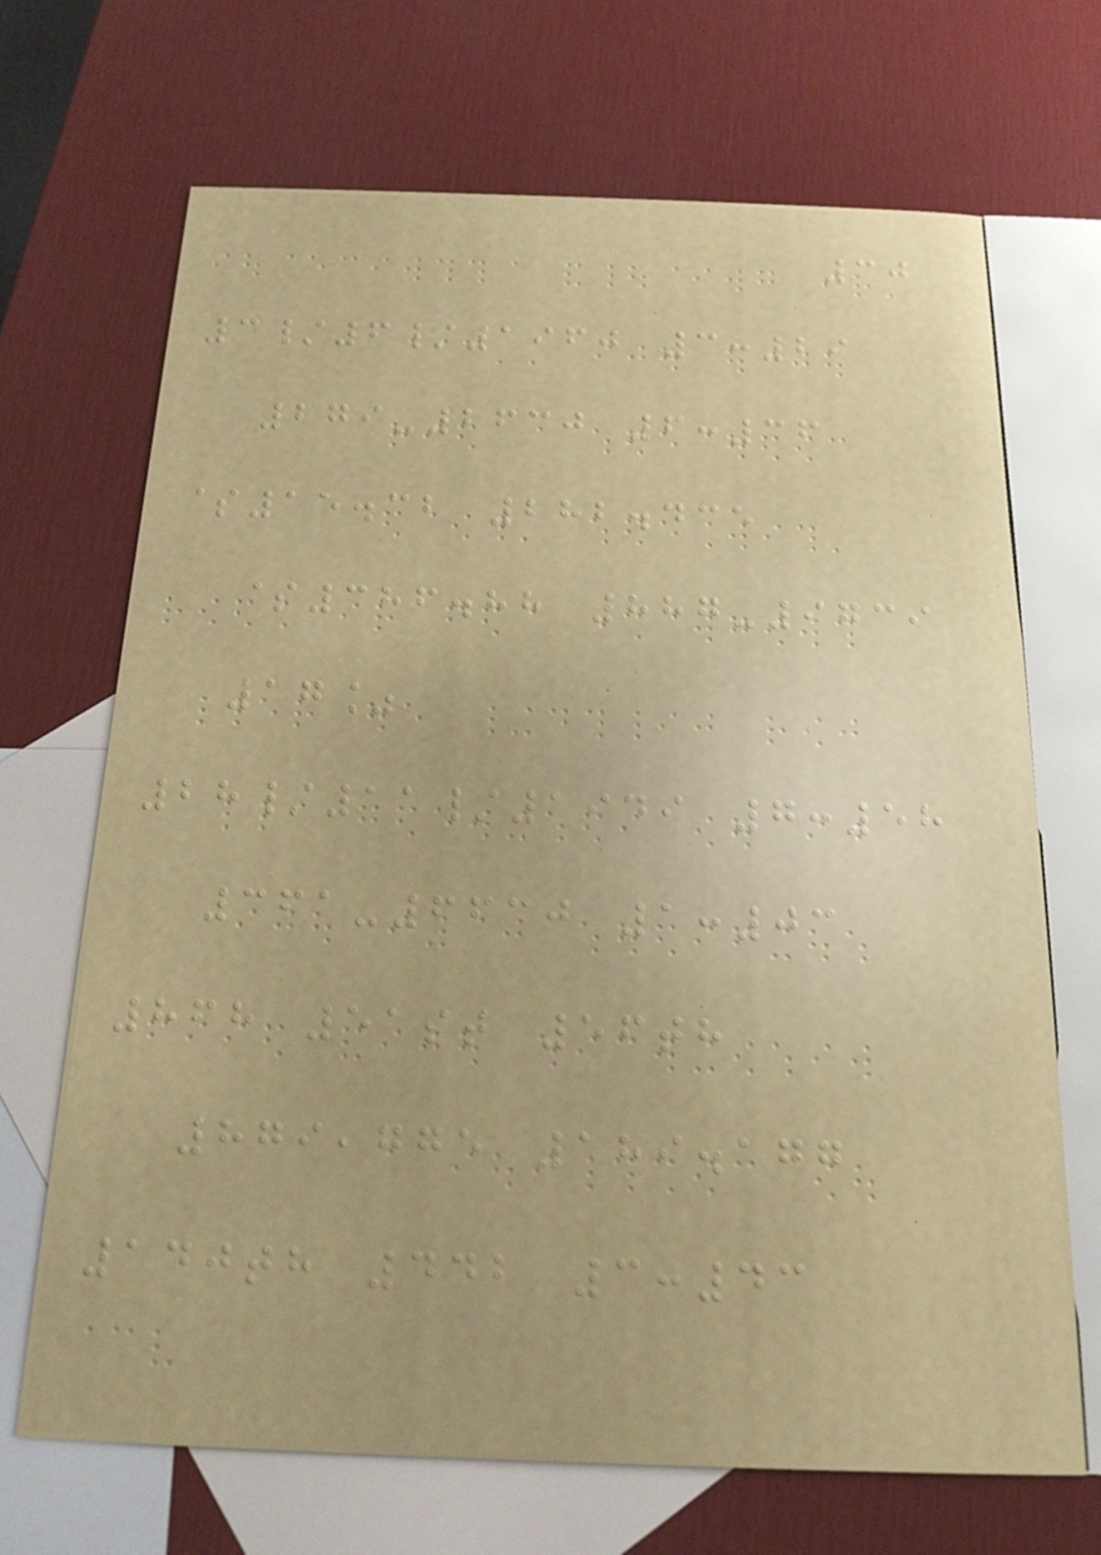30
3/6/1960 3:29
279-2630 6:36
$15.32 282.435
$386.88 887-9739
17%
28/11/1949 7:58
361-6630 1:03
868 51st 56th
879,775 189.177
140th 442 3:43
